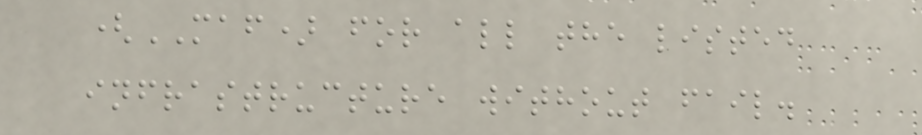(MAF) for all the listed
infrastructure without fail.
